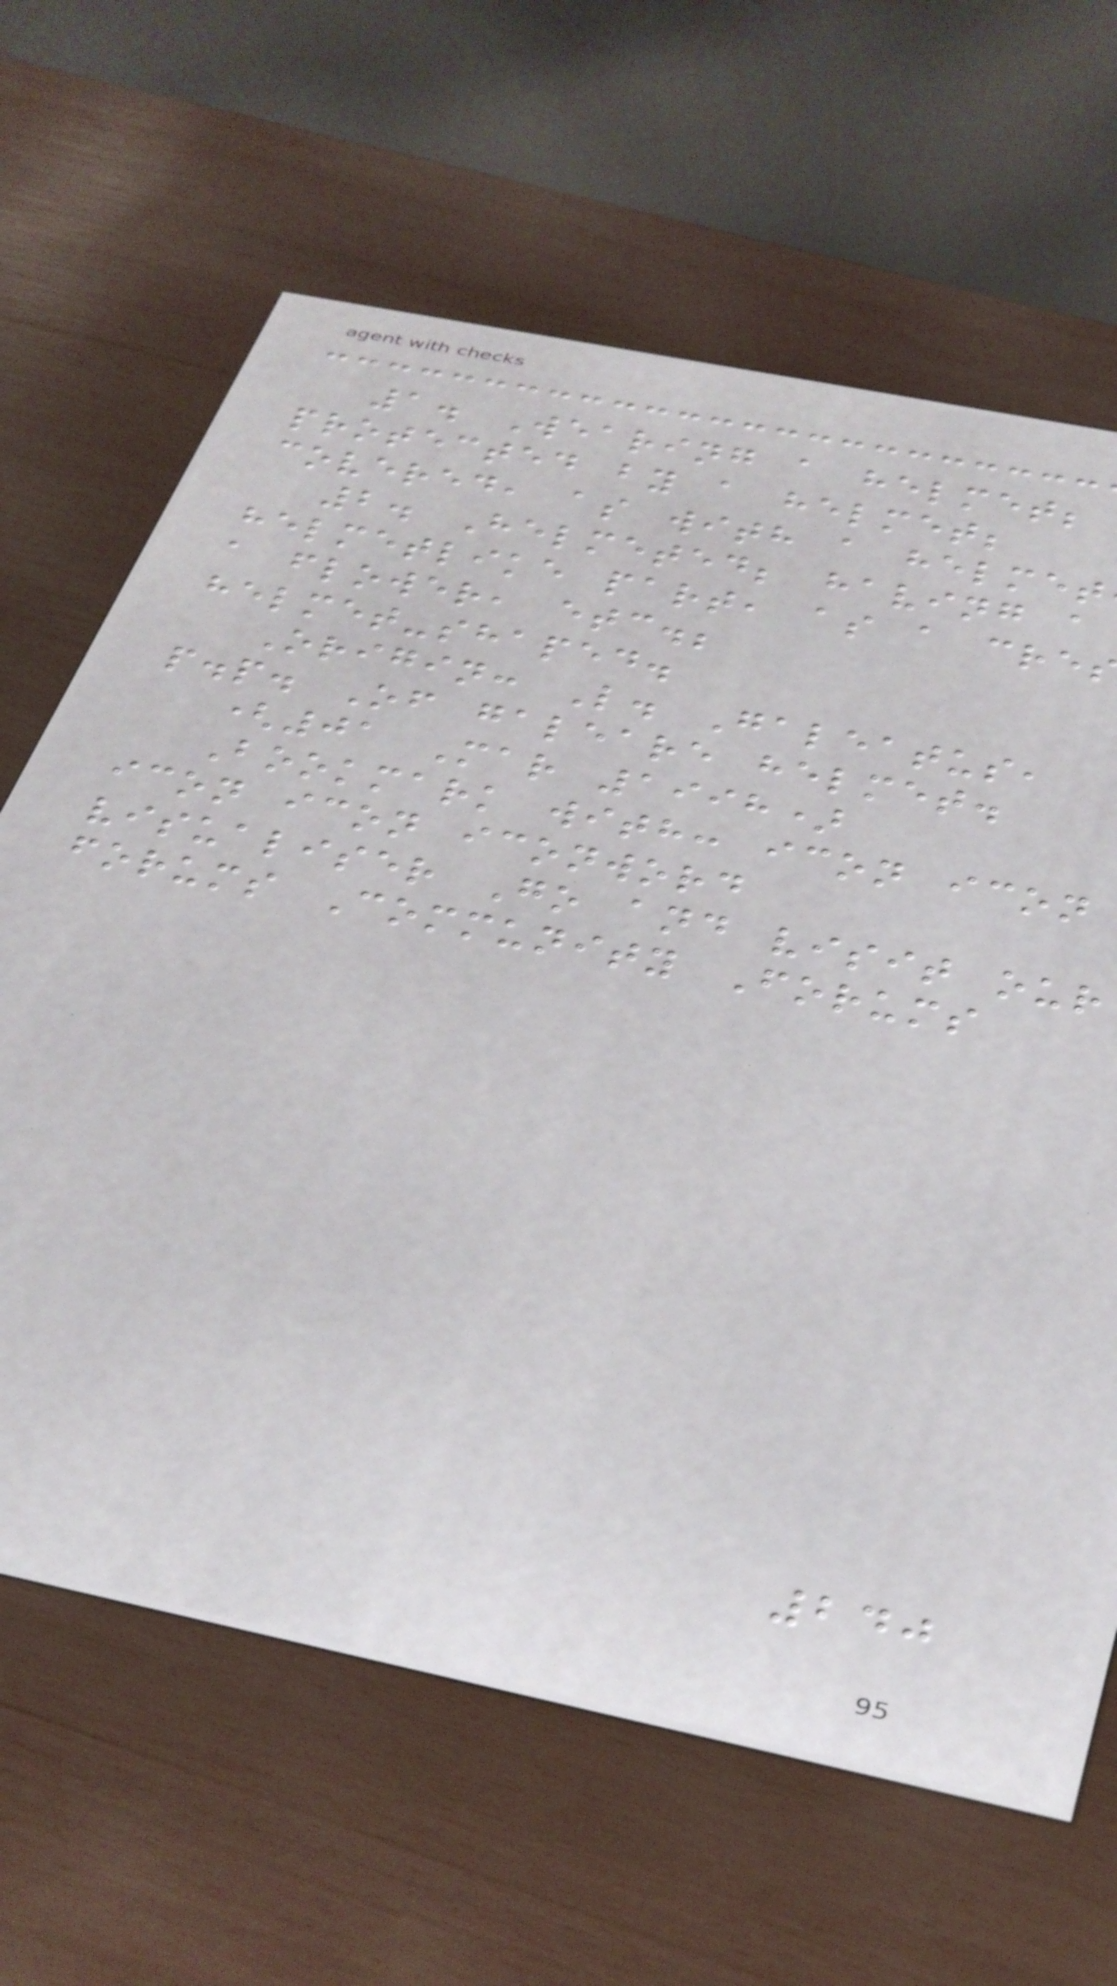1. Wearing a helmet;
protected by a helmet;
covered, as with a helmet
2. Helmeted; having a
helmetlike part, as a cre
a flower, etc.;
helmet-shaped.
Origin: L. Galeatus,
p.p. Of galeare helmet.
(01 Mar 1998)
Bookmark with: icon icon
icon icon iconword
visualiser Go and visit our
forums Community Forums
240
